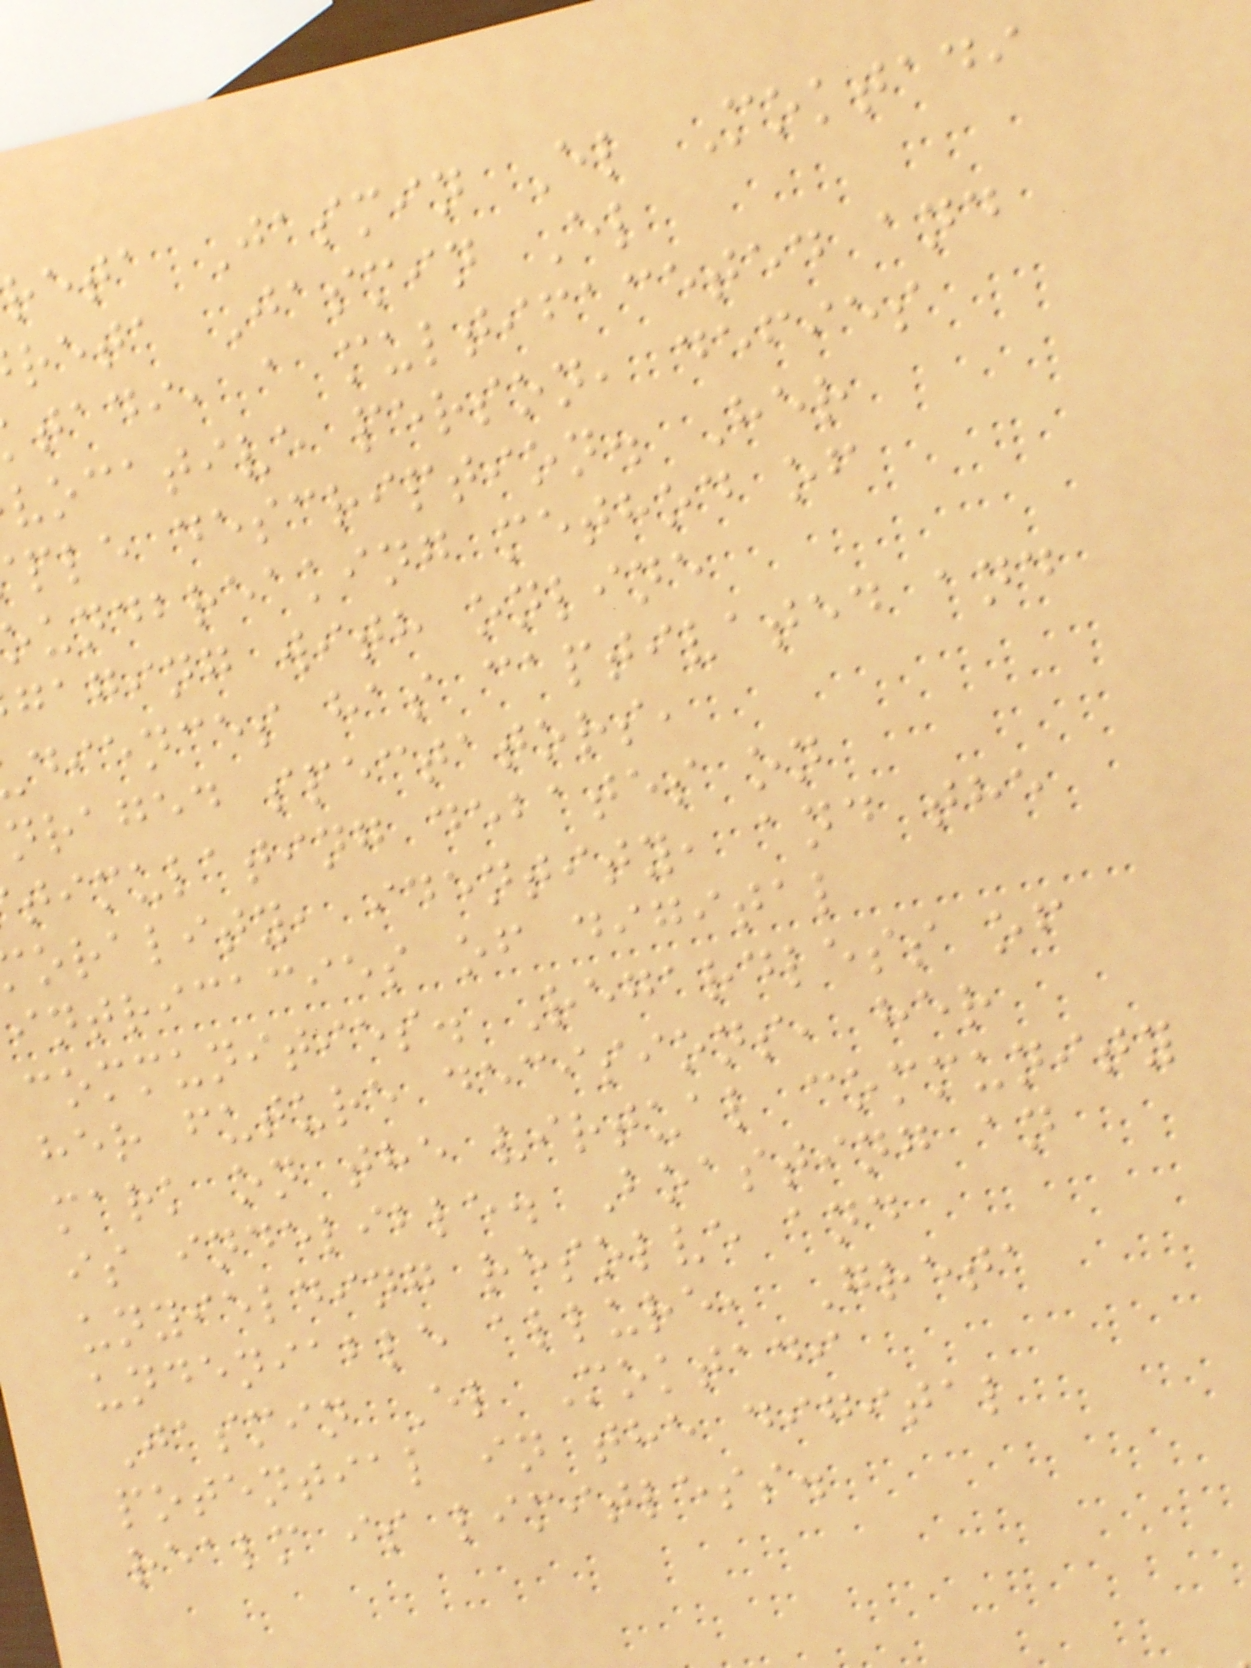reta Jasmin El Moktadi
reta Jasmin El
tadi, a multifaceted and
vocative person, defies
ple description. Her
undbreaking method of
gaging with online
diences has captivated and
nraged spectators,
timulating debates on
orality, identity, and the
intricacies of digital
communities. Regardless of
her future decisions, her
mark on the virtual community
is indelible. Boasting an
unyielding resolve and
undeniable allure, Greta
Jasmin El Moktadi
potential in the digital
realm is limitless.
